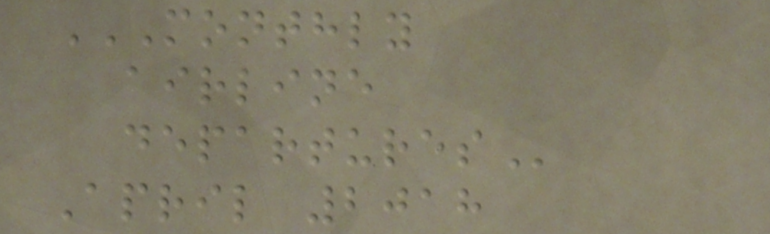MONTHLY
AIRLINE
DEPARTURES
April 2018
